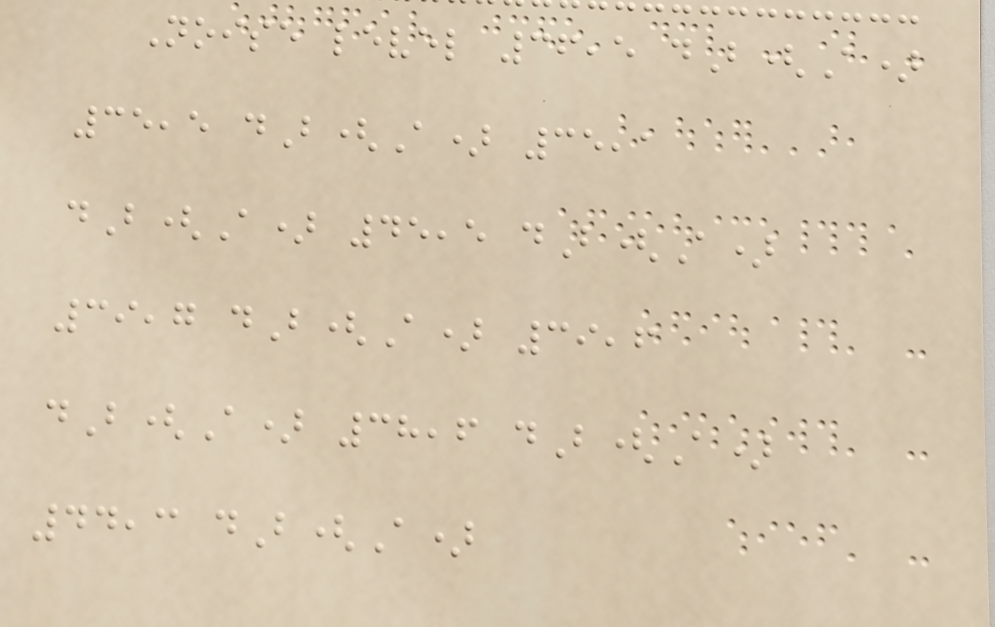Noise level 36,5 dB(A)
35,5 dB(A) 35,1
dB(A) 45,5 dB(A)
39,7 dB(A) 39,6
dB(A) 38,6 dB(A)
44,3 dB(A)
